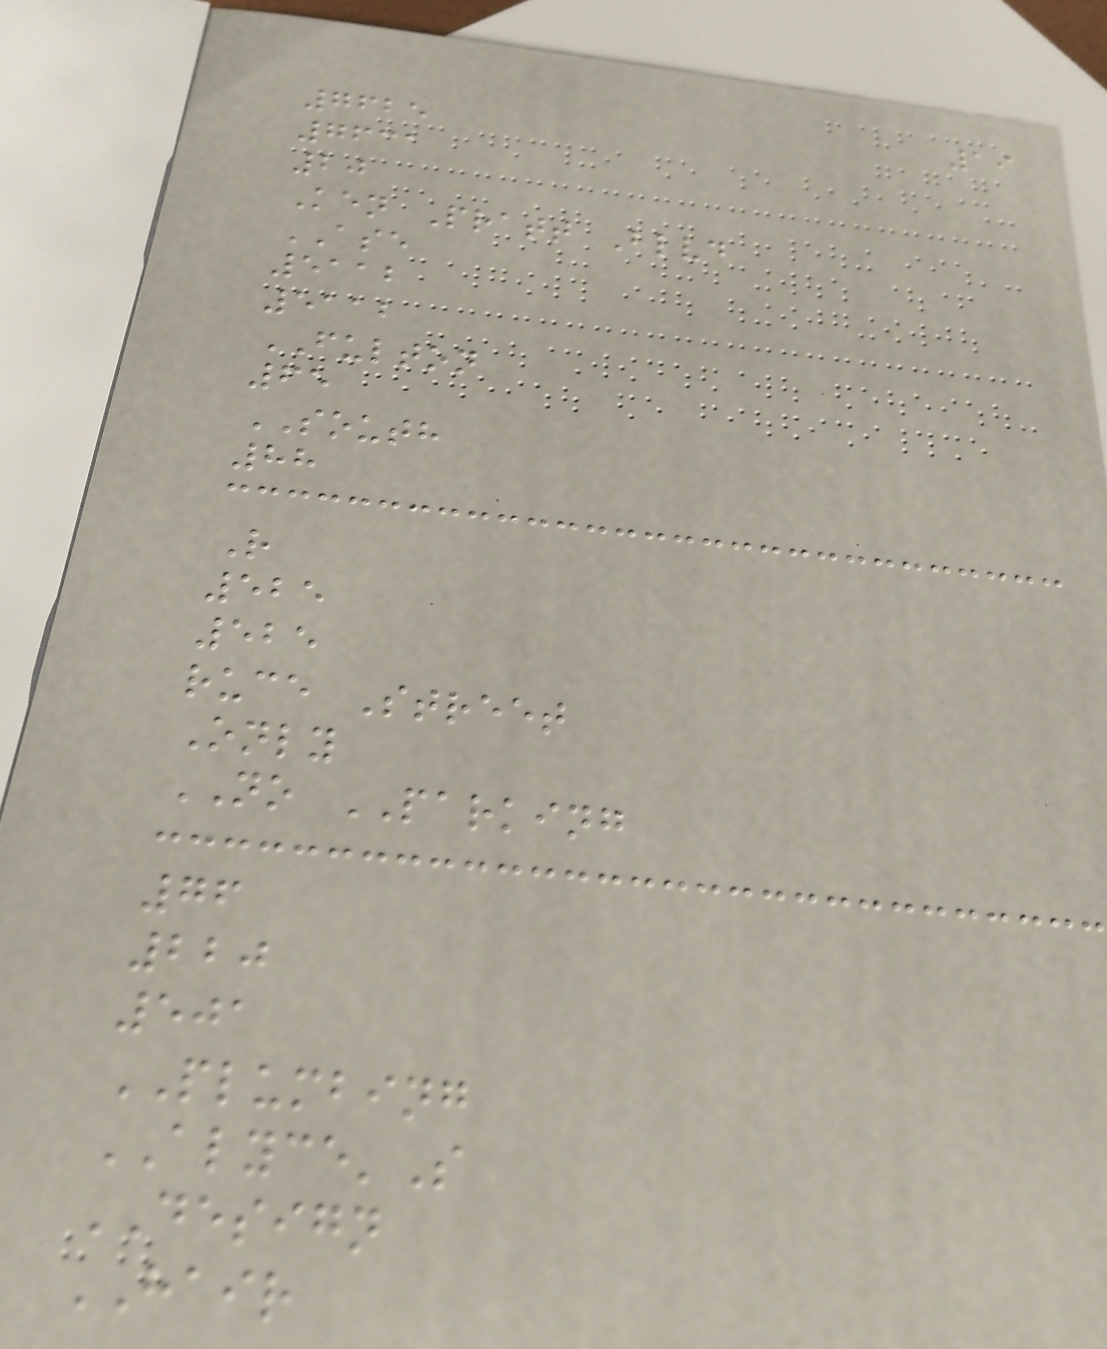19
7625
7631
20
Ken Pratt Blvd
ASE
5112
5112
FULTON
65
SOUTH
88
R
525
525
ruce Street
Only
NO PARKING
76
220
501
PLUMBING
ALYCE'S
DESIGN
HAIR
